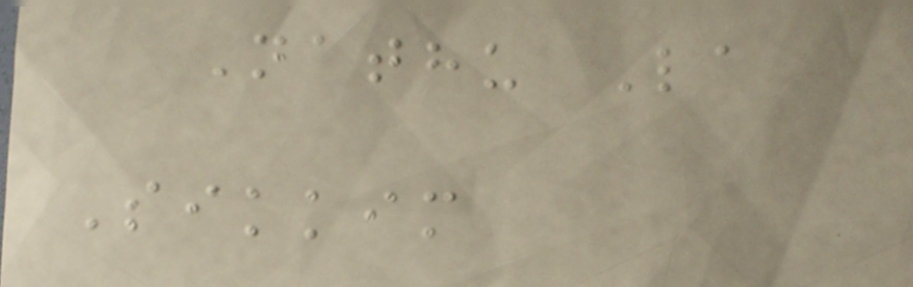Nathu La
Sikkim
